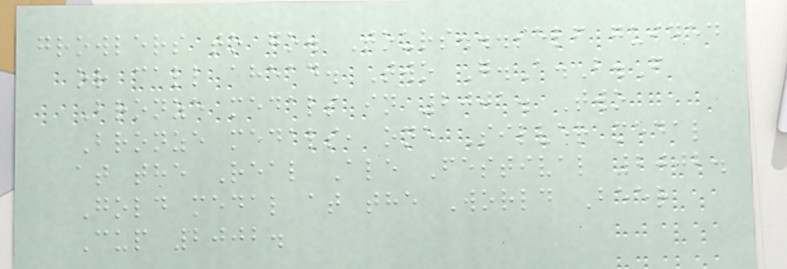growlers to go. Tours...self guided
or call ahead. Two G.A.B.F
Bronze medals in 2001. Two
Bronze medals, one Silver medal
at the Real Ale Festival 2002.
Gold medal at the World Beer
Cup 2002.
